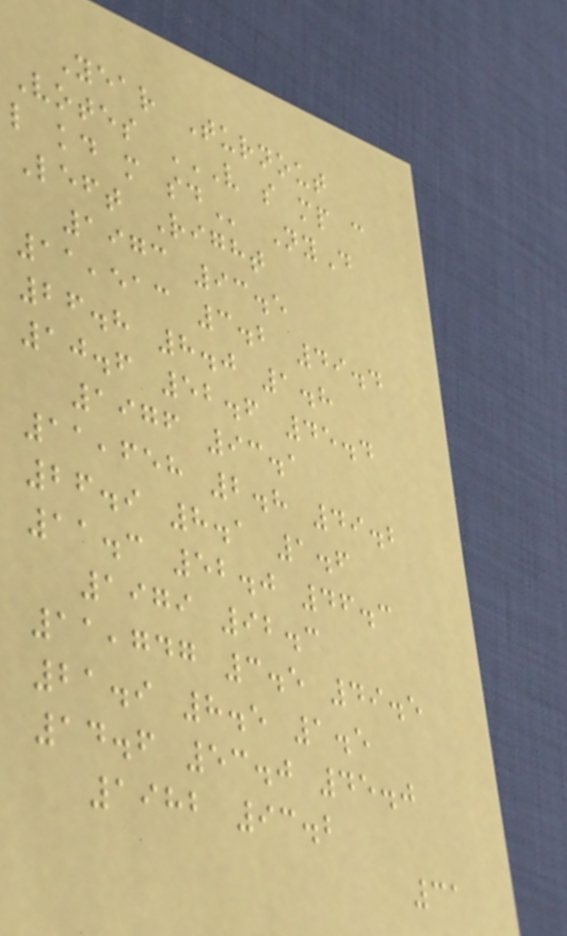Year Turnout
Votes V S MP C
L KD M SD NyD
Left Right
1973 93.5
11,513 3.2 49.4
26.8 8.0 1.8
10.6 52.6 45.4
1976 93.1
11,658 2.8 49.2
26.9 8.1 1.6
11.3 52.0 46.3
1979 92.3
11,747 3.5 49.5
21.9 8.5 1.5
14.6 53.0 45.0
1982 93.2
31
